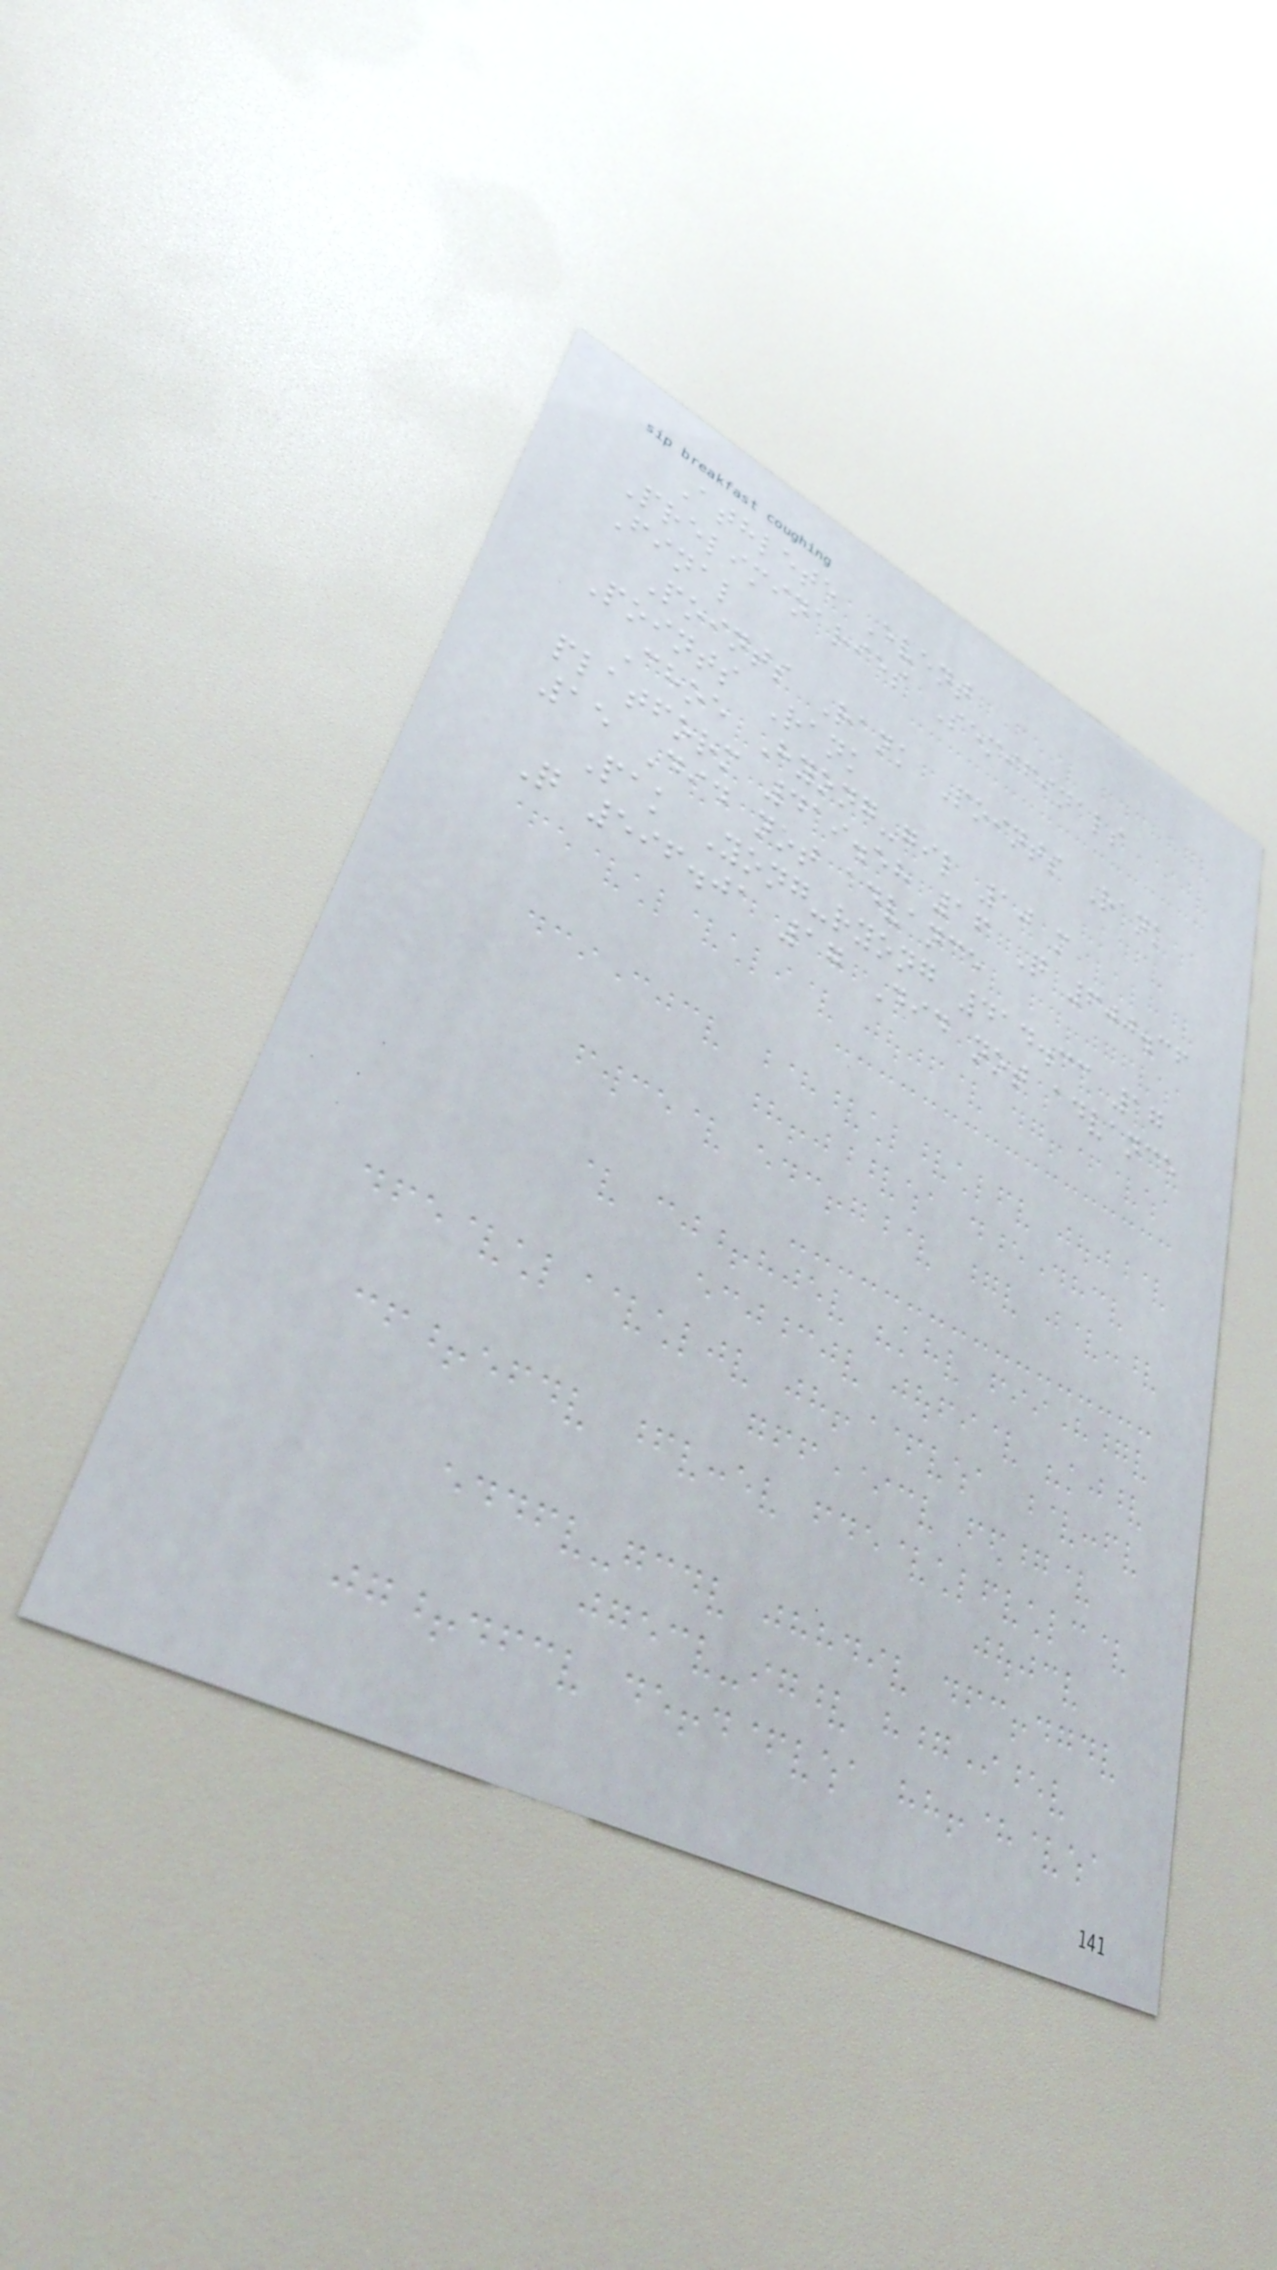Athlete Event
Preliminaries Semifinals
Final
Points Rank Points Rank
Points Rank
Choe Hyong-gil 10 m
platform 419.58 16 Q 600.36
15 Did not advance
Pak Yong-ryong 414.33 17
Q 596.01 17 Did not advance
